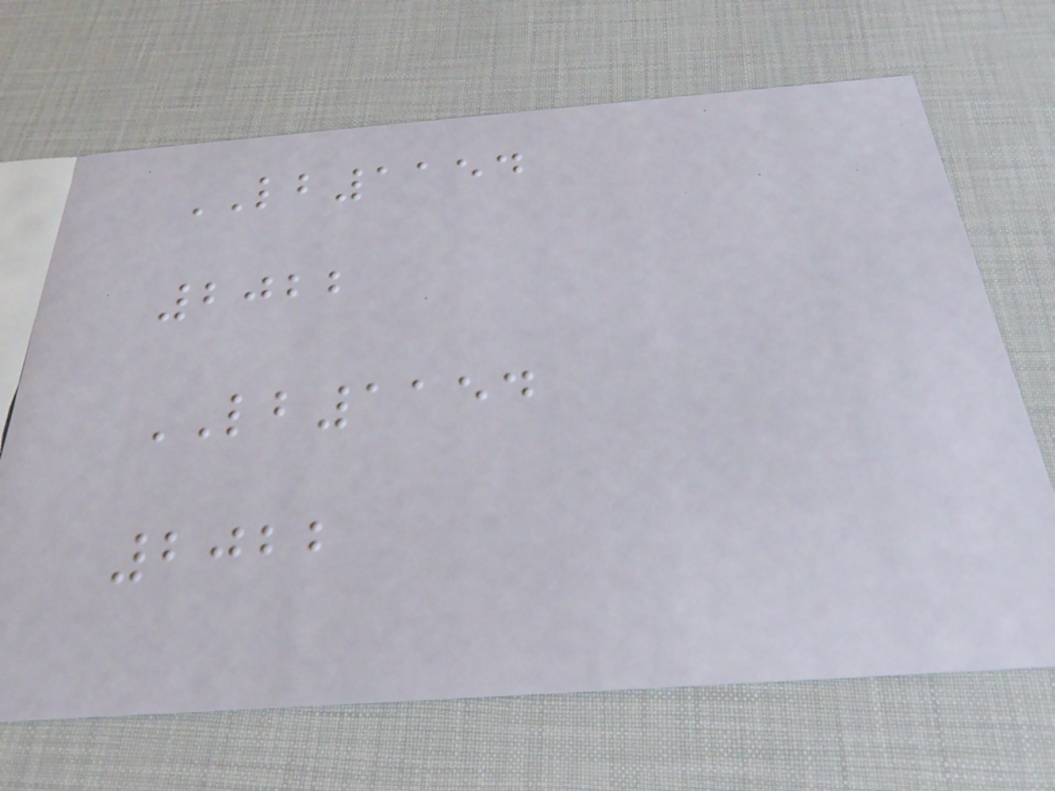LB1154
2022
LB1154
2022
